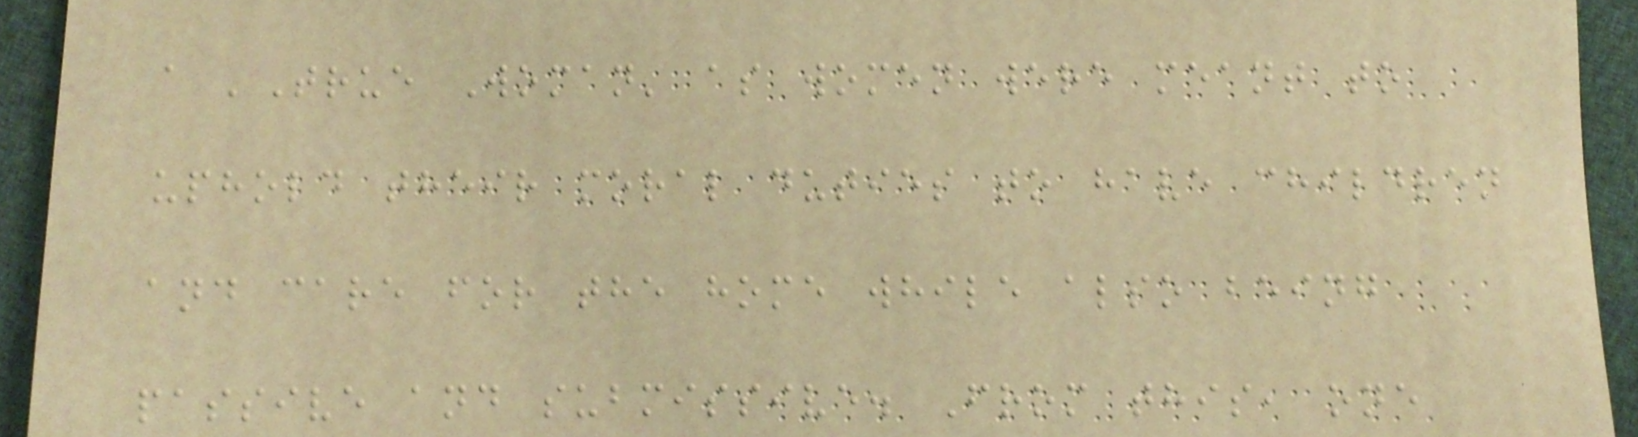a 'True Woman' as women were meant to
uphold their moral duties to have children
and care for the home while also being
passive and submissive. From this, one
